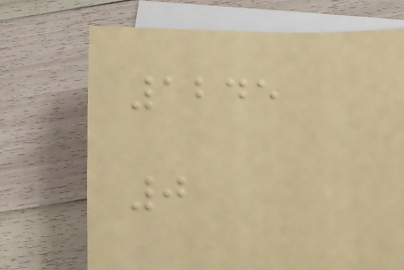1245
0
